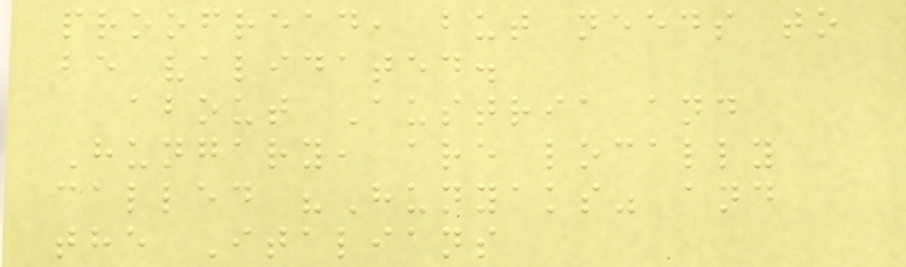proofread, but needs to
be validated.
about Austria and
Hungary, are locally
called "Hunyaks" and
the Italians
